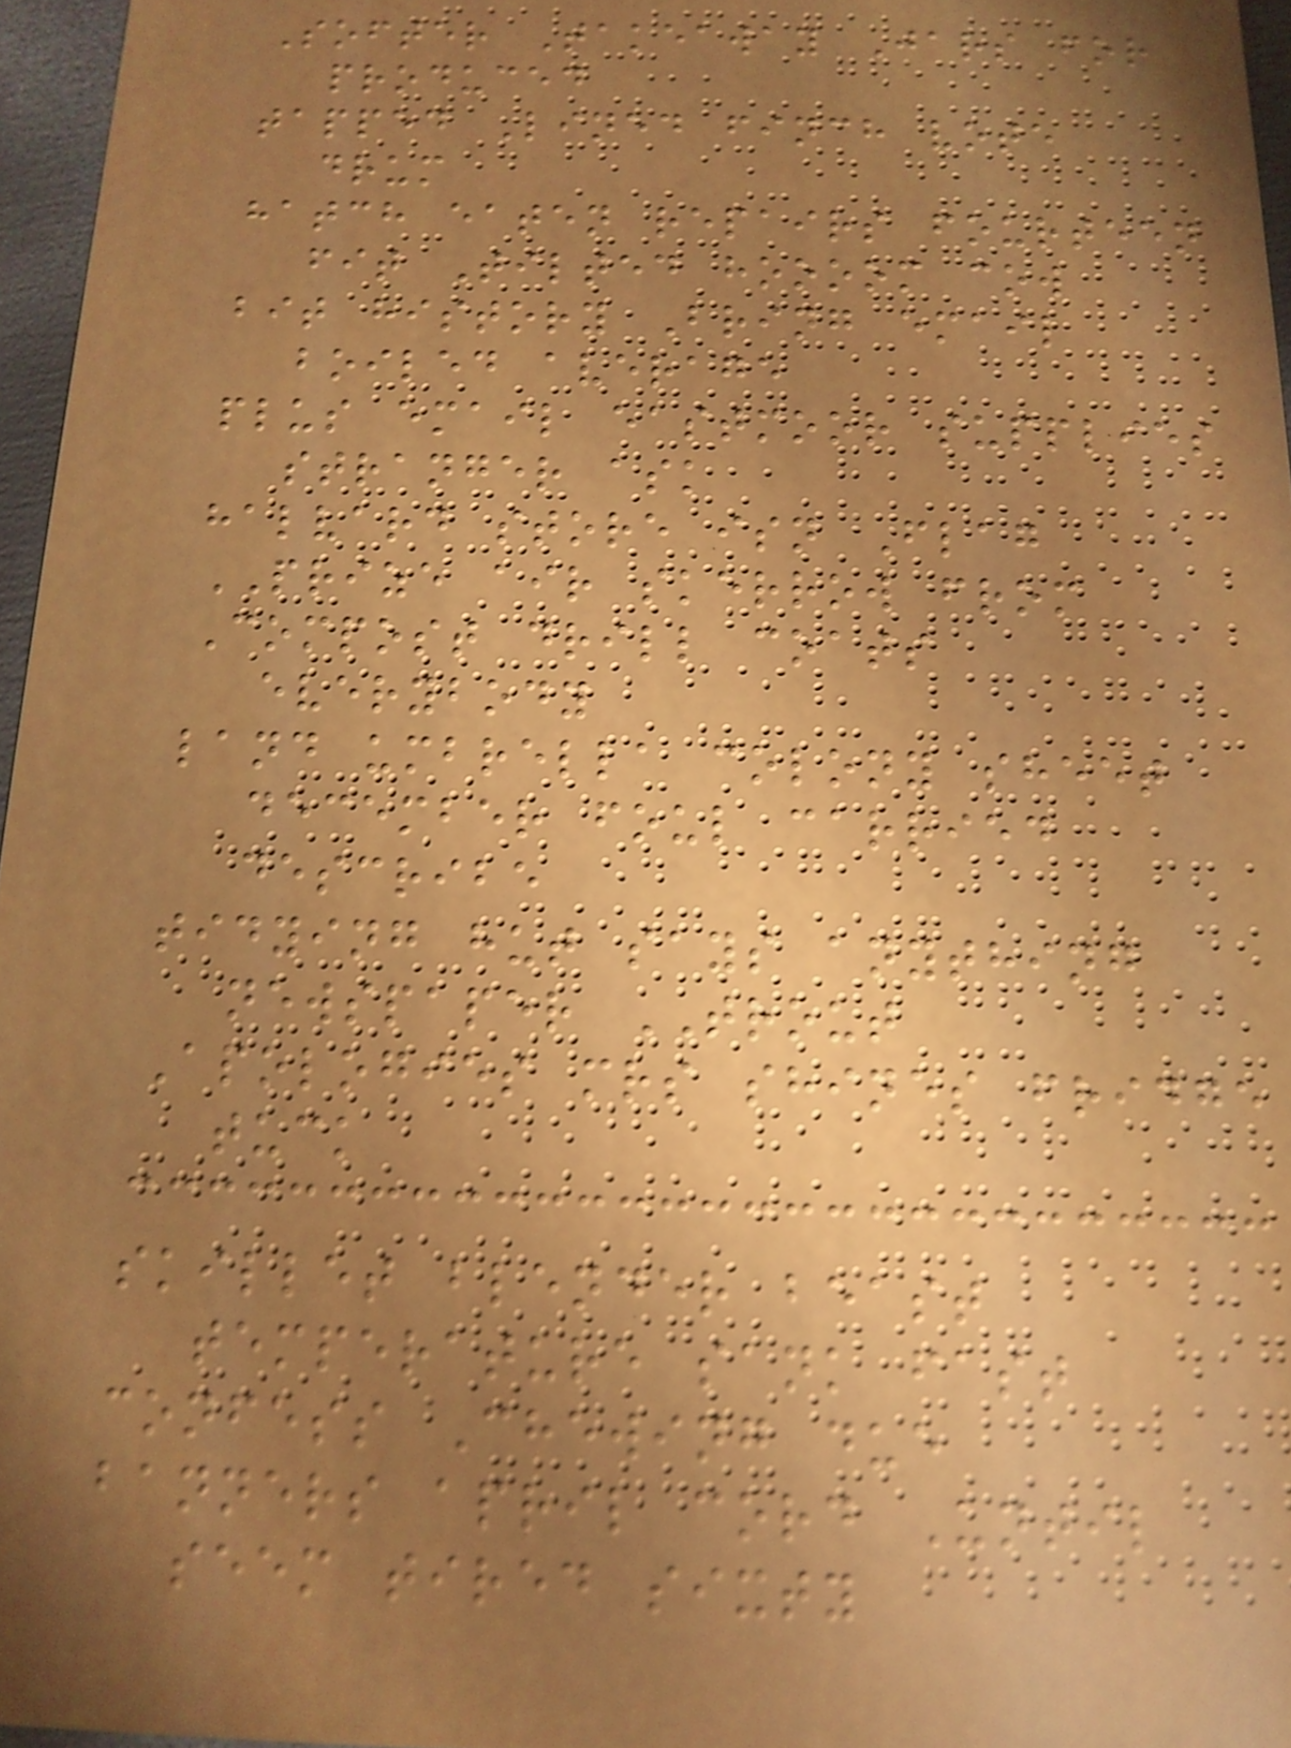Softer Takeaway Jars for
produced
tapped Lined finch vote
drum
hatch eaten repairs fourteen
fit Tilted hoooom cow
bit history Bring email
boiled average
plus email eastmoor supplies
stranger ask
halvard store isn Flag
PRIZE air skerrow from
Compost drill coats
everybody
land umbrella colony sheet
december foul carried
describe
tidying hut says anything
newspaper TROUT
Apologies mrs shines fridge
tuck
skillet blender beast
temperature sank fast
confess Chewing due
banners april cord Until
seem tired sixty
